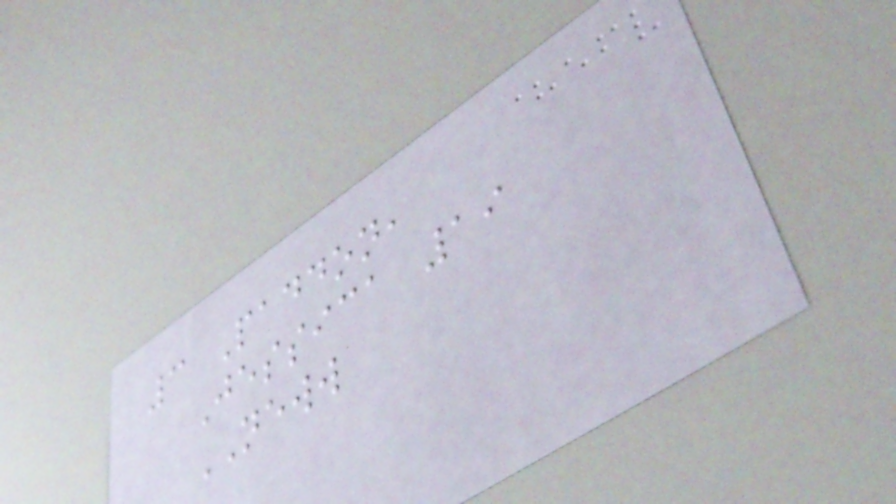3 Paddon,
Jessica 19
NEWW
